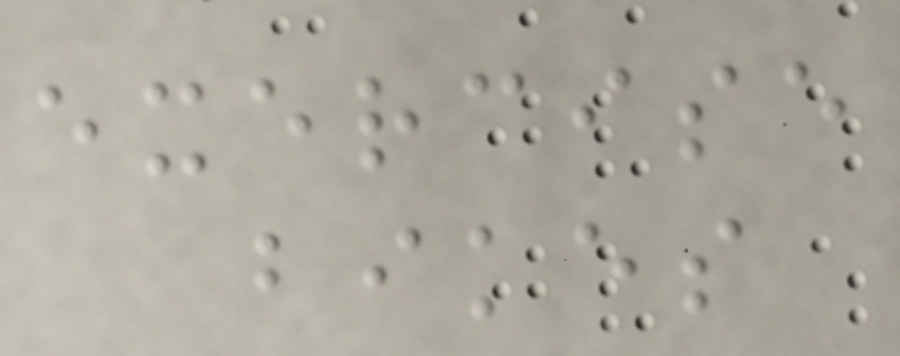exercise
bikes
